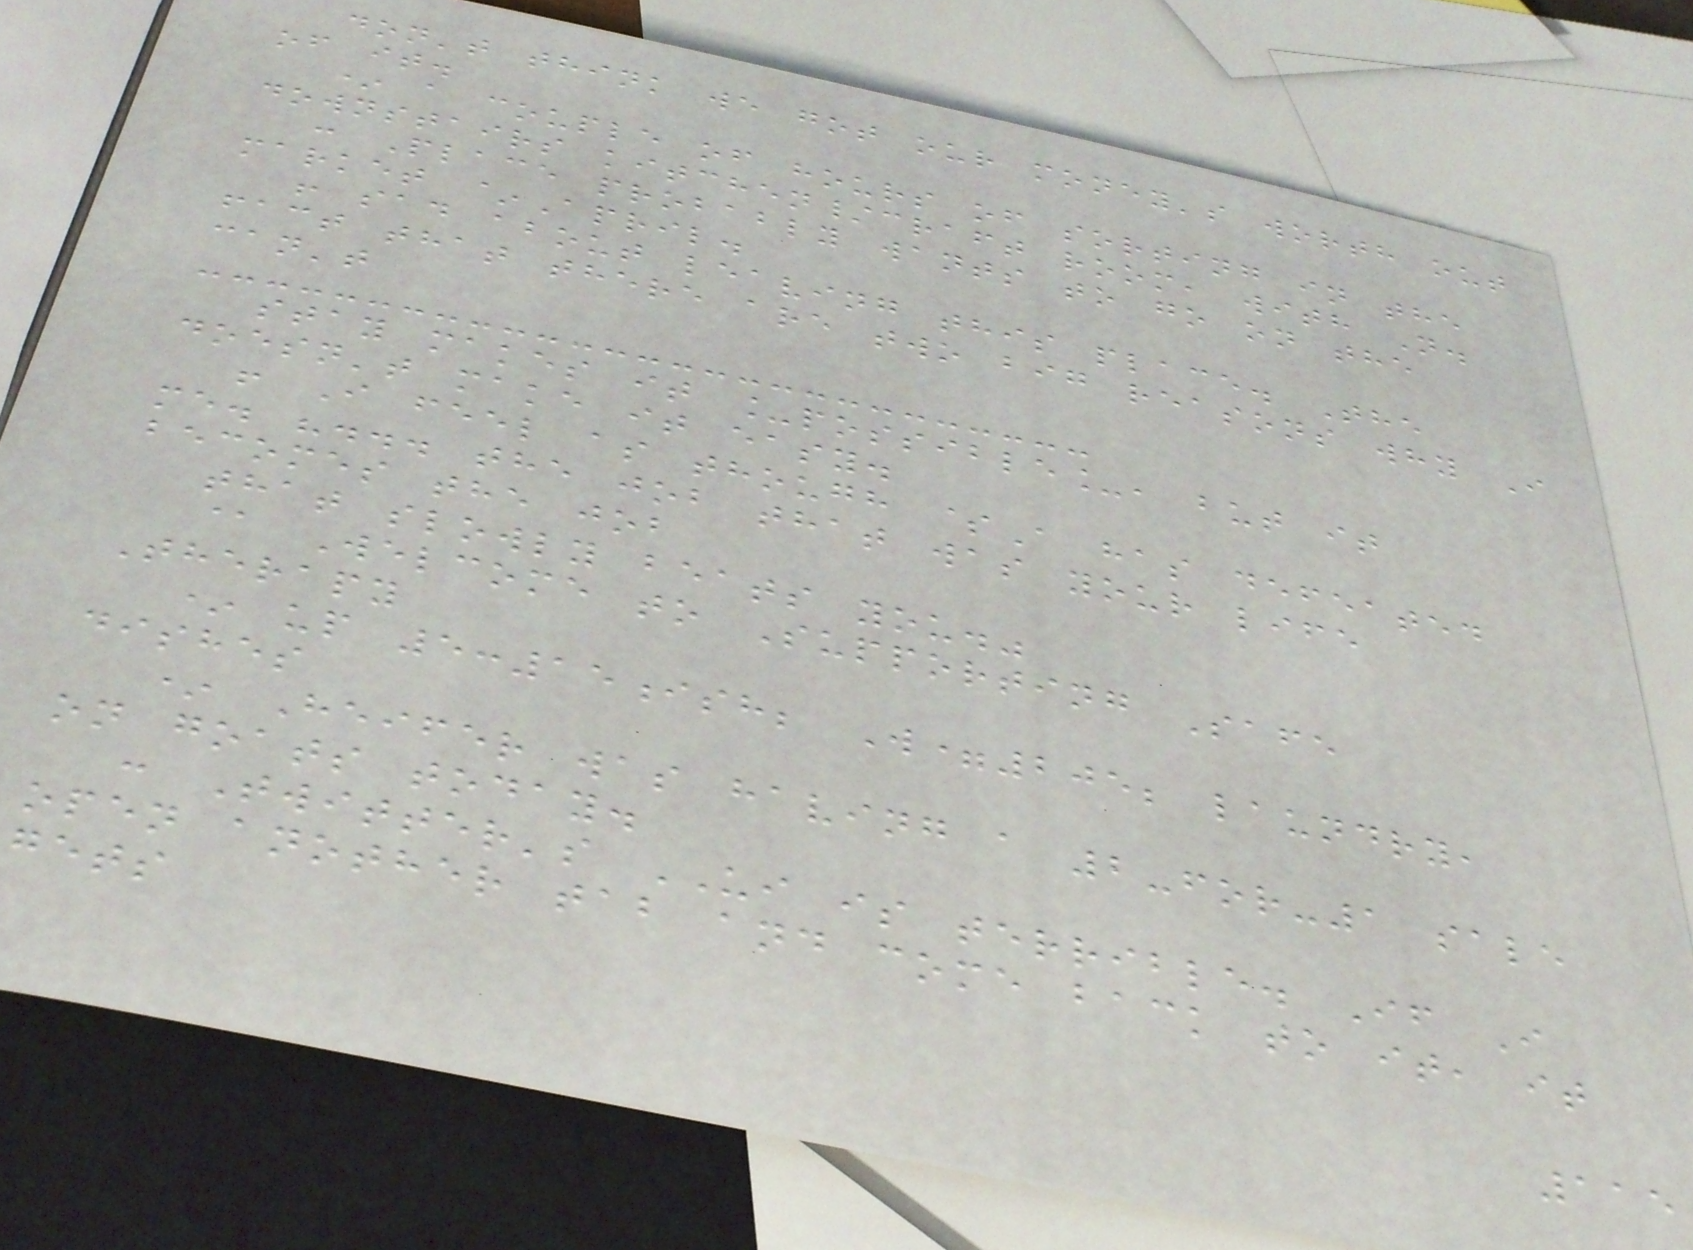don't think we got our money's worth out
of it.
* a couple of hours of sorting in the
downstairs kitchen/craft room, with N.
: Place probably wants to go on the
market ~April.
! sad about leaving this place. The
fact that there are two big reasons why I
can't
stay makes it _possible_, but it
doesn't make it easy.
! I feel as though $A has defeated
me. "... the job that was your life
becomes the job
that slowly beats you."
@ Welcome to Supporting Safe
Therapy
* up 5:15ish; W=205; laundry,
dishes
* Heifer was having a 2-for-1 sale
on goats today.
: Twitter's UI is terrible. If I
open another tab and come back to it, it
gets
115
